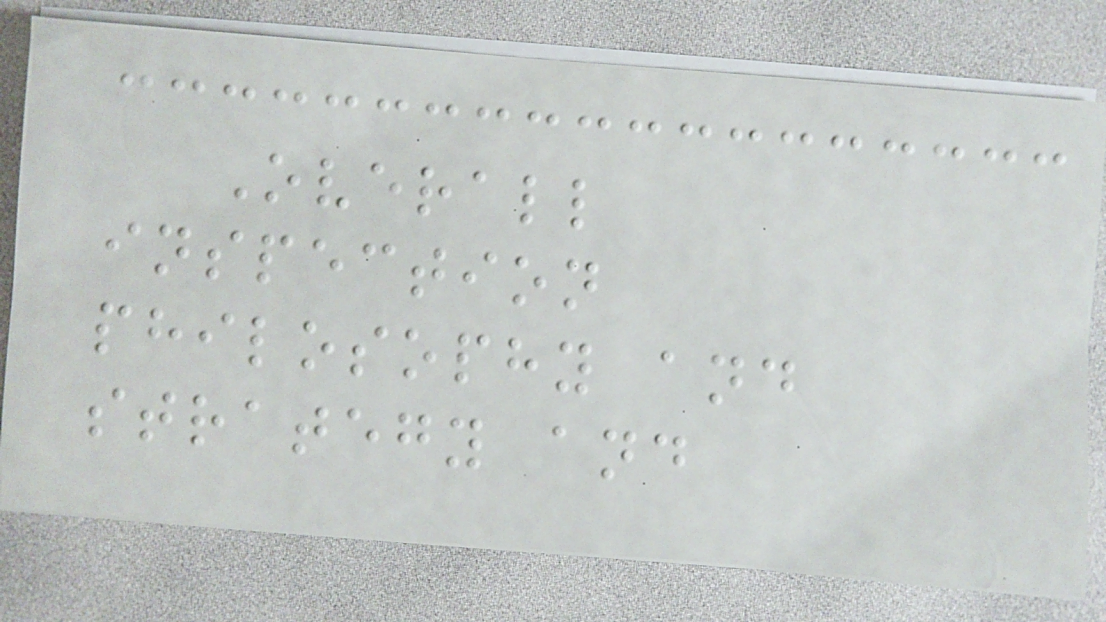Overall
inspection
philosophy and
strategy and
